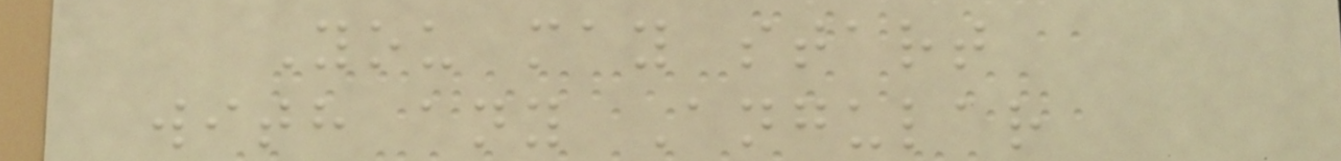You may start
with any Angular
